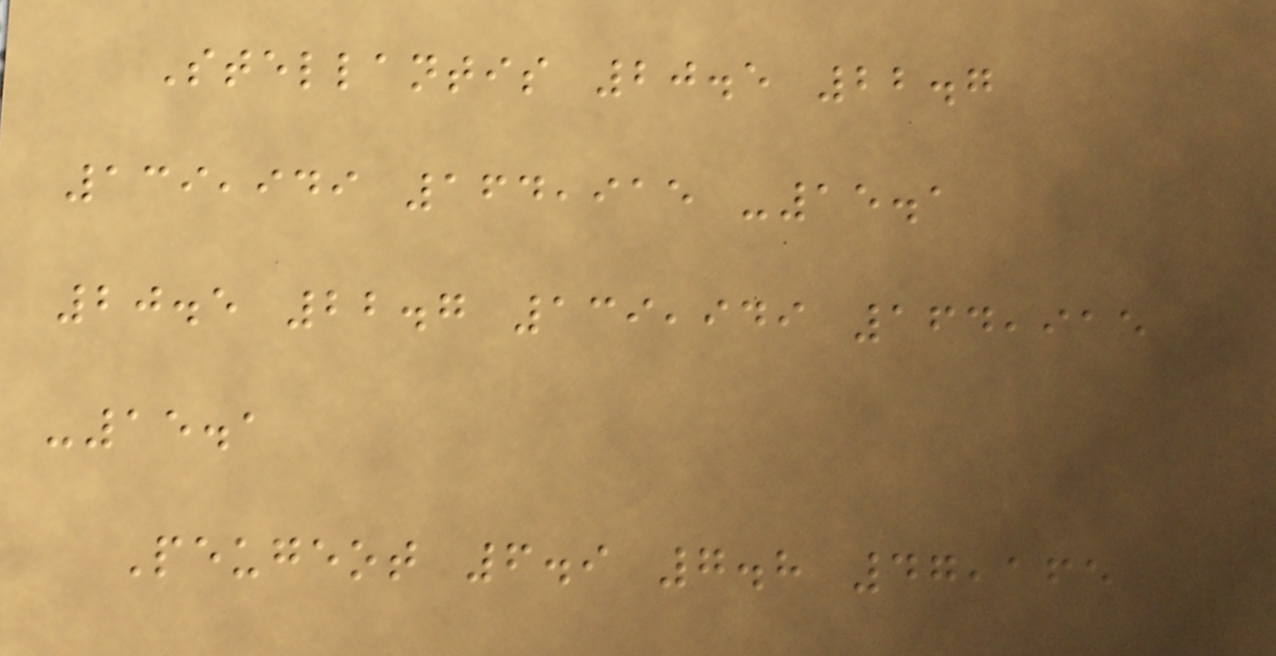Stellantis 20.5 22.7
139,949 164,915 -15.1
20.5 22.7 139,949 164,915
-15.1
Peugeot 6.9 7.8 47,165
